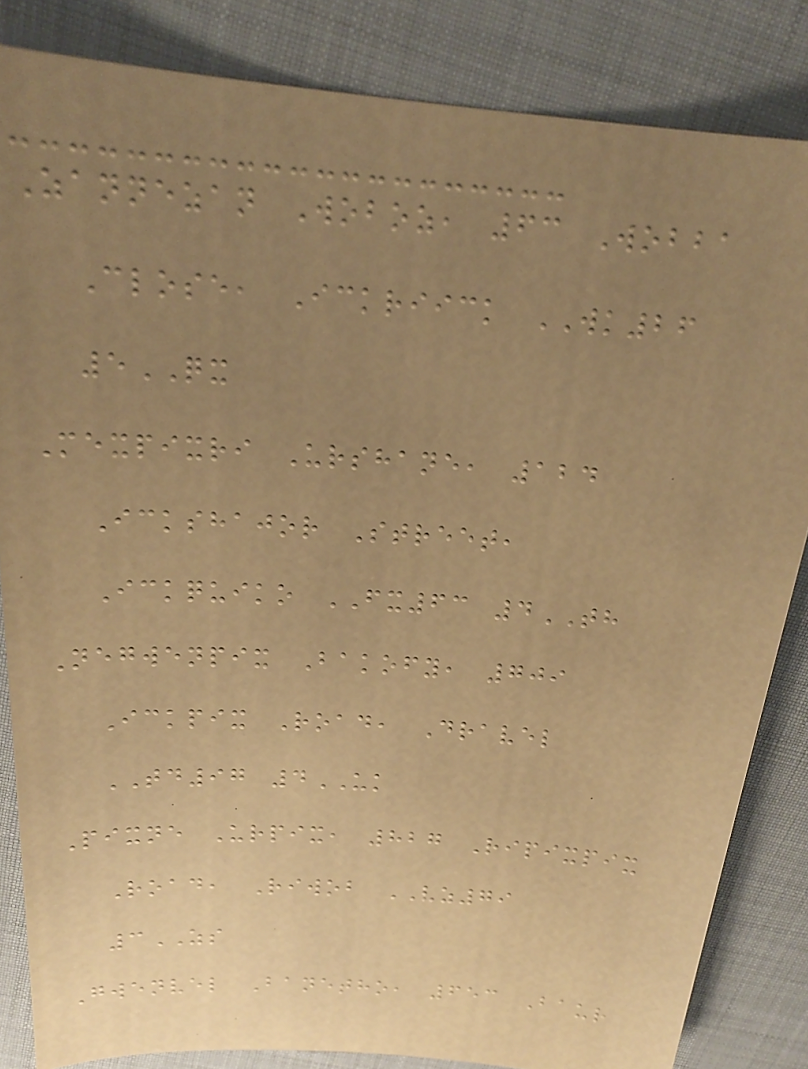Zannezan Woboz, 63 Wobba
Close, Ickriick WK26
5QX
Mexpixri Urshane, 124
Ickshajor Street,
Ickquiko FX63 4TH
Negwenpix Bakofy, 709
Ickpix Road, Dravel
TD97 4UK
Pixne Urpix, 827 Ripixpix
Road, Riwob VZ79
3ZS
Gwenvel Banetho, 653 Baur
